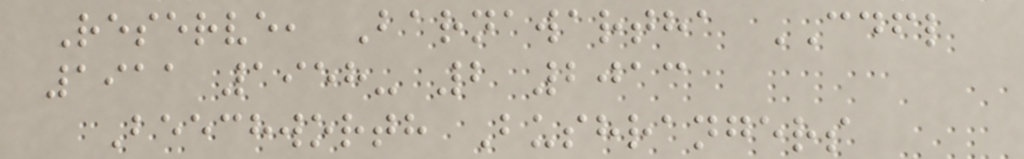Reserve, Barnawartha CDFL
1911 1958- 2 2013
Beechworth Bushrangers
